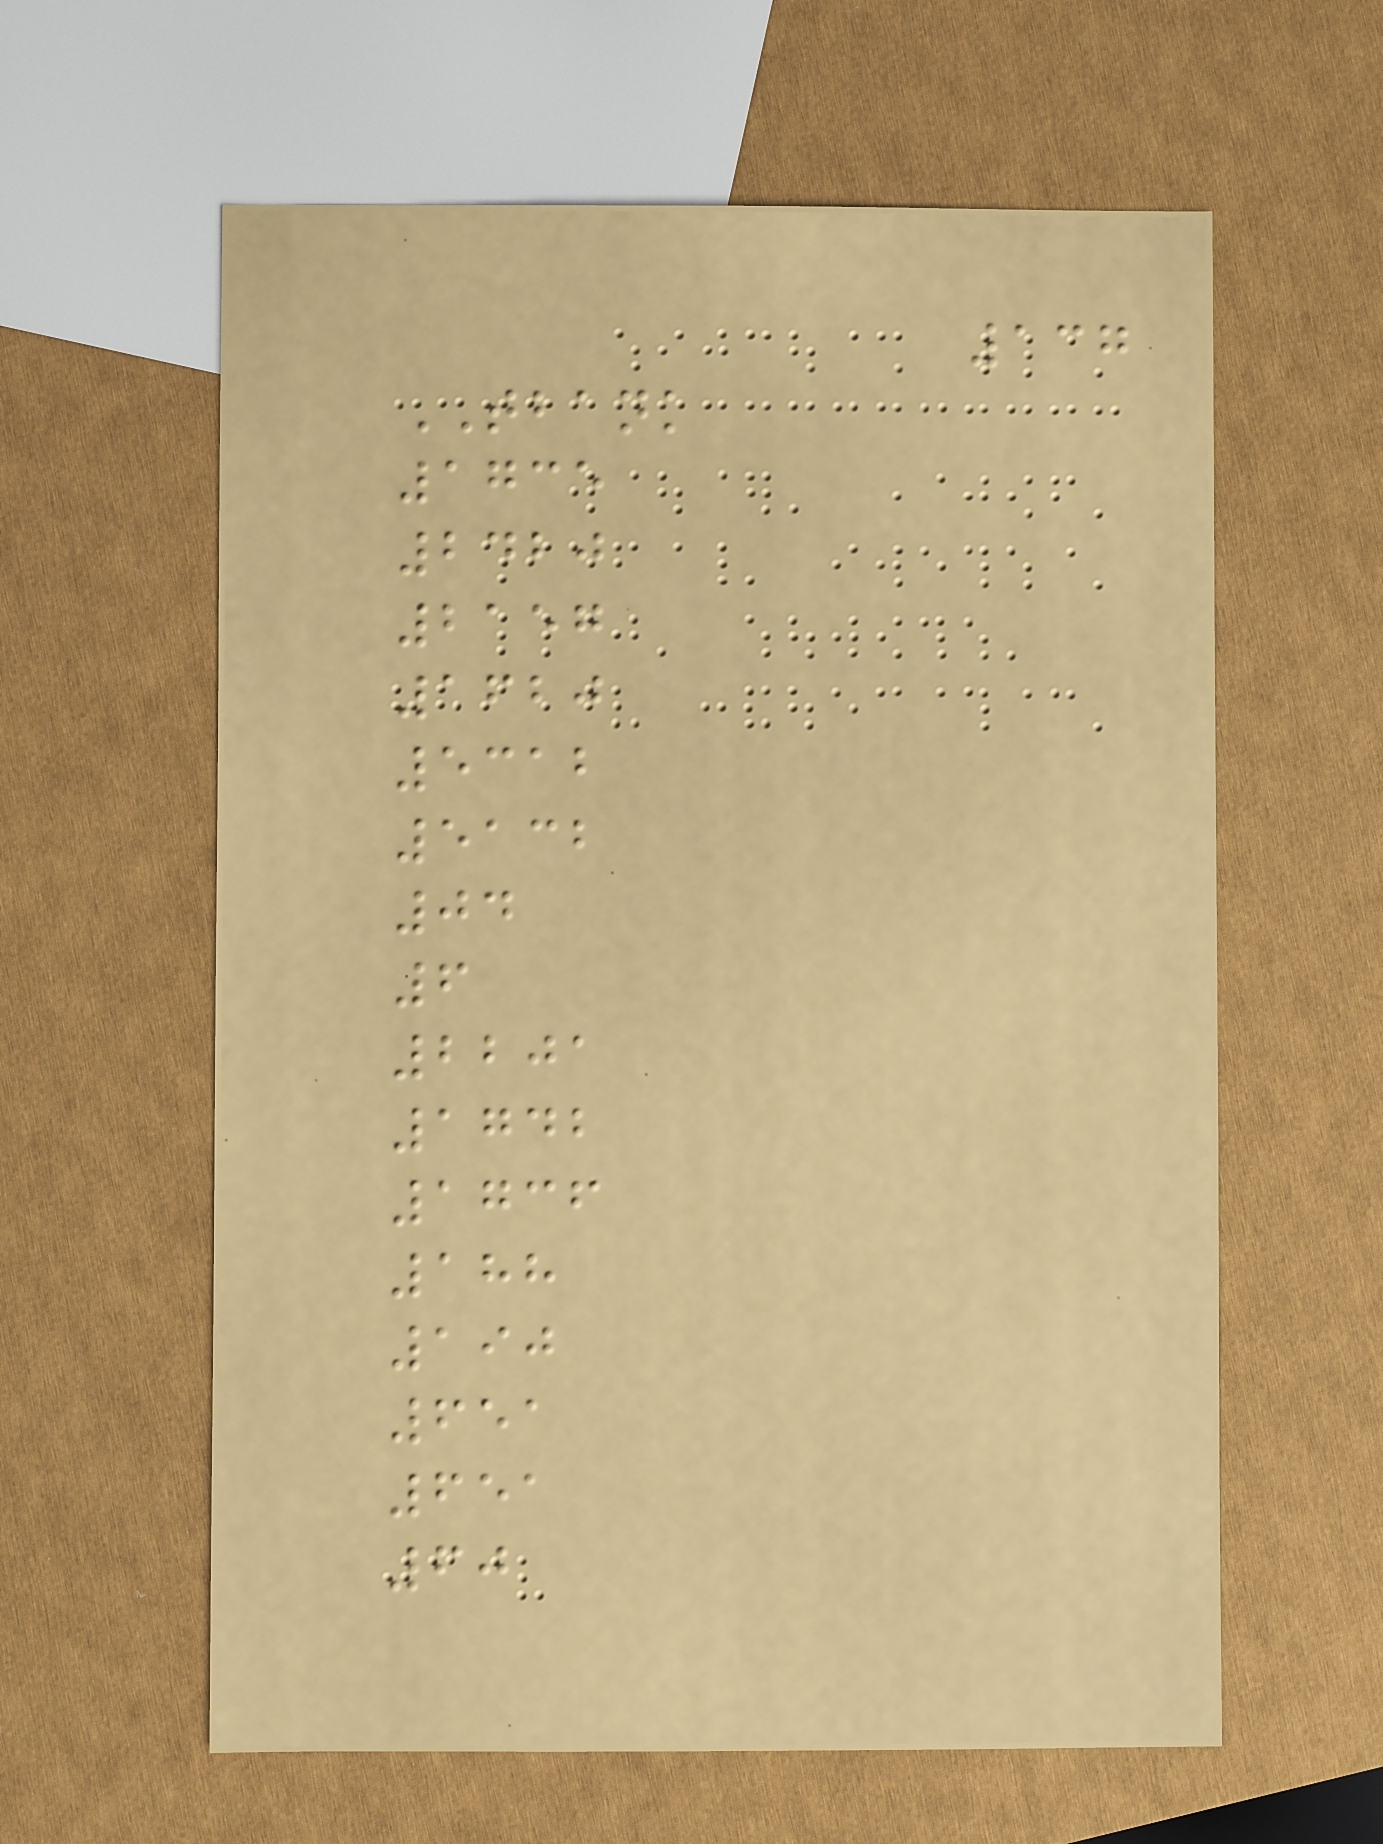137
TBANK
1735
2420
2157
1620
5312
5132
04
6
2201
1742
1736
188
190
651
651
60
